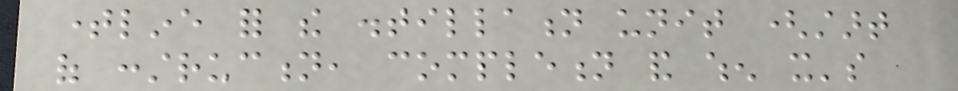timeline for the distillation unit (start
of construction, completion and when it's
